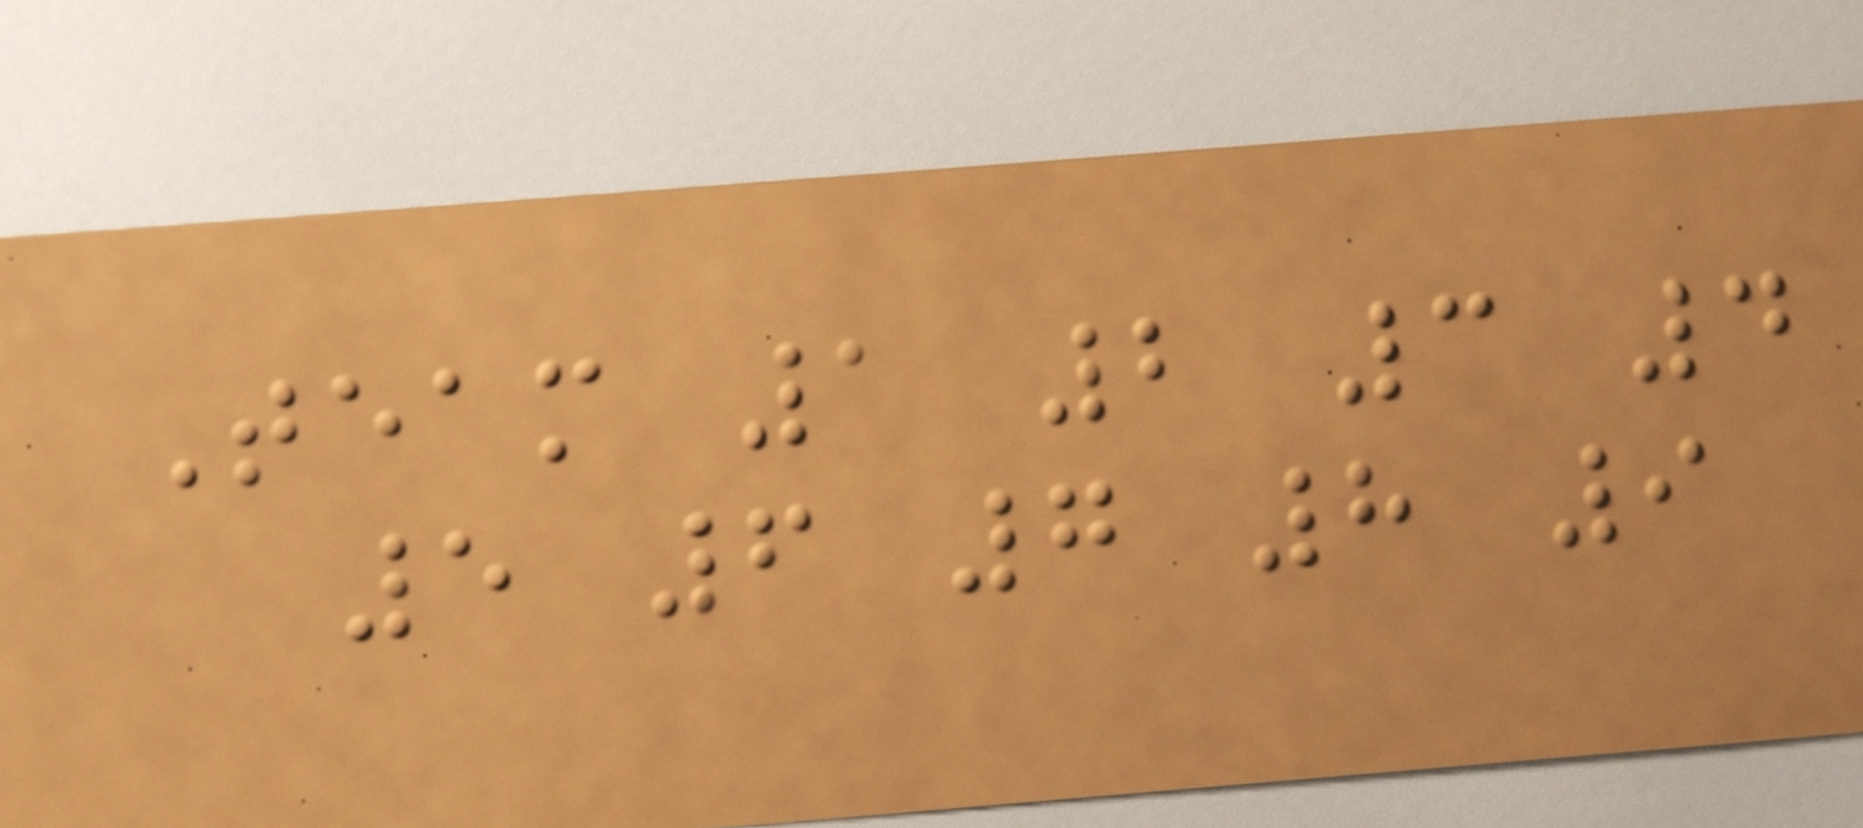Team 1 2 3 4
5 6 7 8 9
